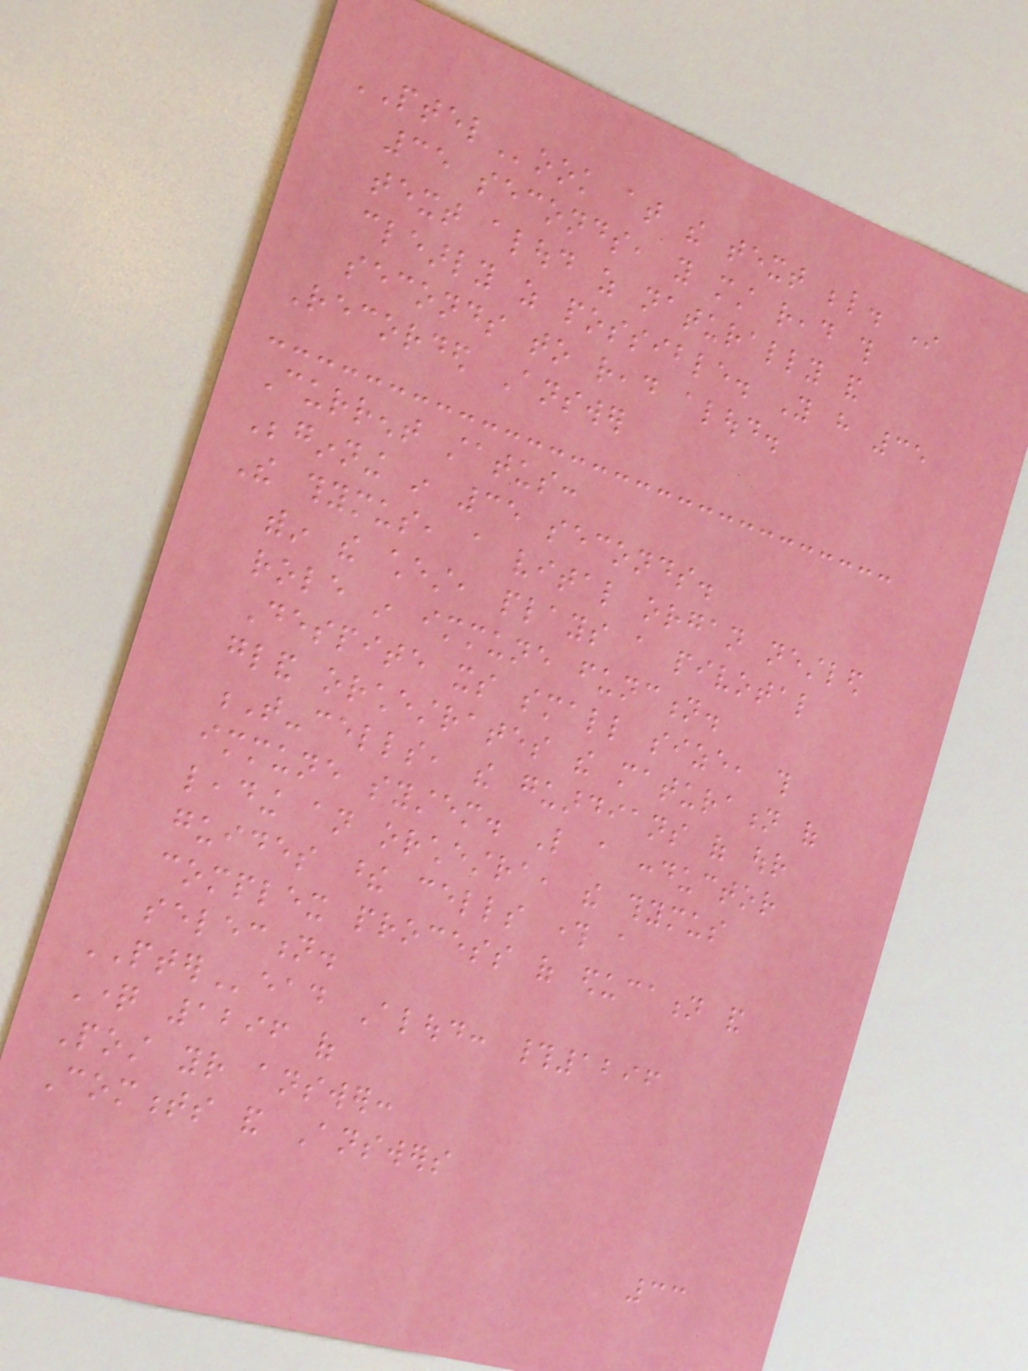PTELook at the text below. In
35 seconds, you must read this
text aloud as naturally and
clearly as possible. You have 35
seconds to read aloud.
Recorded Answer
Current status:
Beginning in 35 seconds.
The thymus, a vital organ nestled
within the chest, plays a pivotal
role in immune function.
Despite its small size, this
gland orchestrates the maturation of
T-cells, the guardians of our
immune system. Like a conductor
leading an orchestra, the thymus
guides these cells through a
complex process of education and
selection.
PTERead Aloud: #1296
Question 1296 of
Post your answer:
Comments and Answers
33
